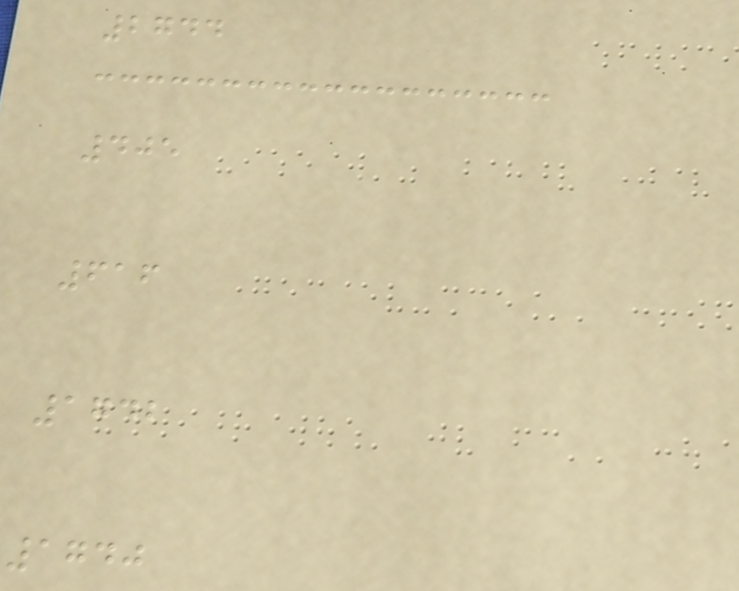2744
405
616
1742
1740
